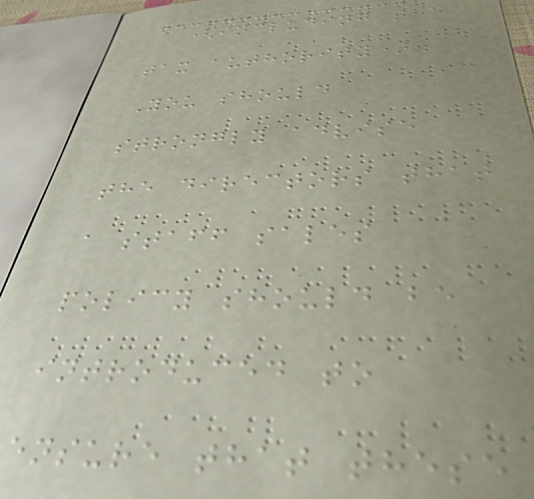(including the
tax authority).
You should
strongly advise
the directors that
a staff sales
policy should be
introduced to
ensure that these
